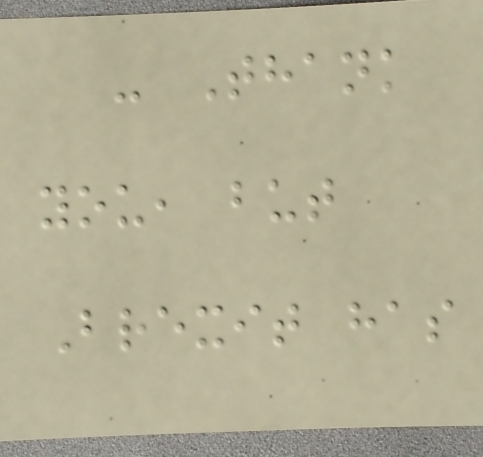- Thank
you, but
Brexit has
